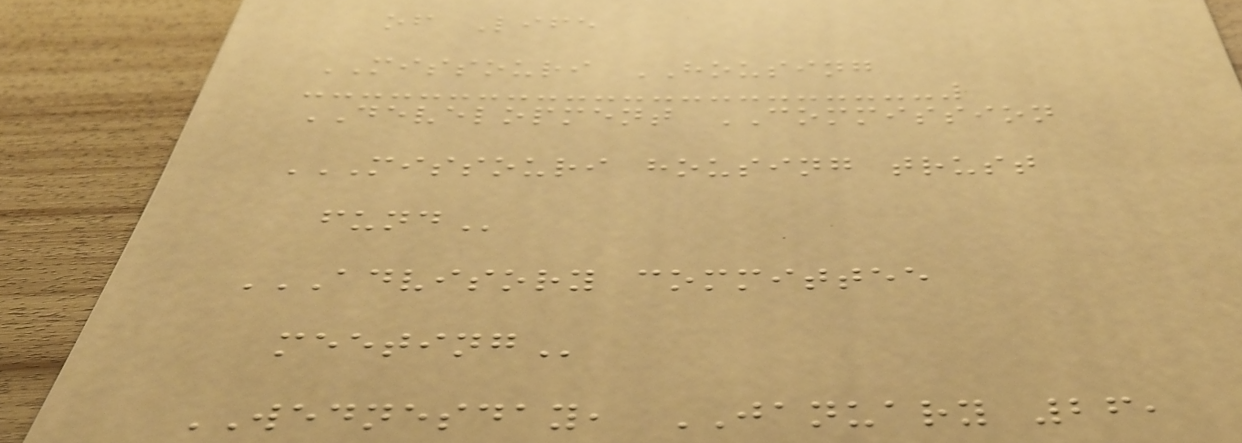of Life
MISSOURI HOUSING
DEVELOPMENT COMMISSION
MISSOURI HOUSING TRUST
FUND
ADVISORY COMMITTEE
MEETING
WEDNESDAY, JANUARY 26,
